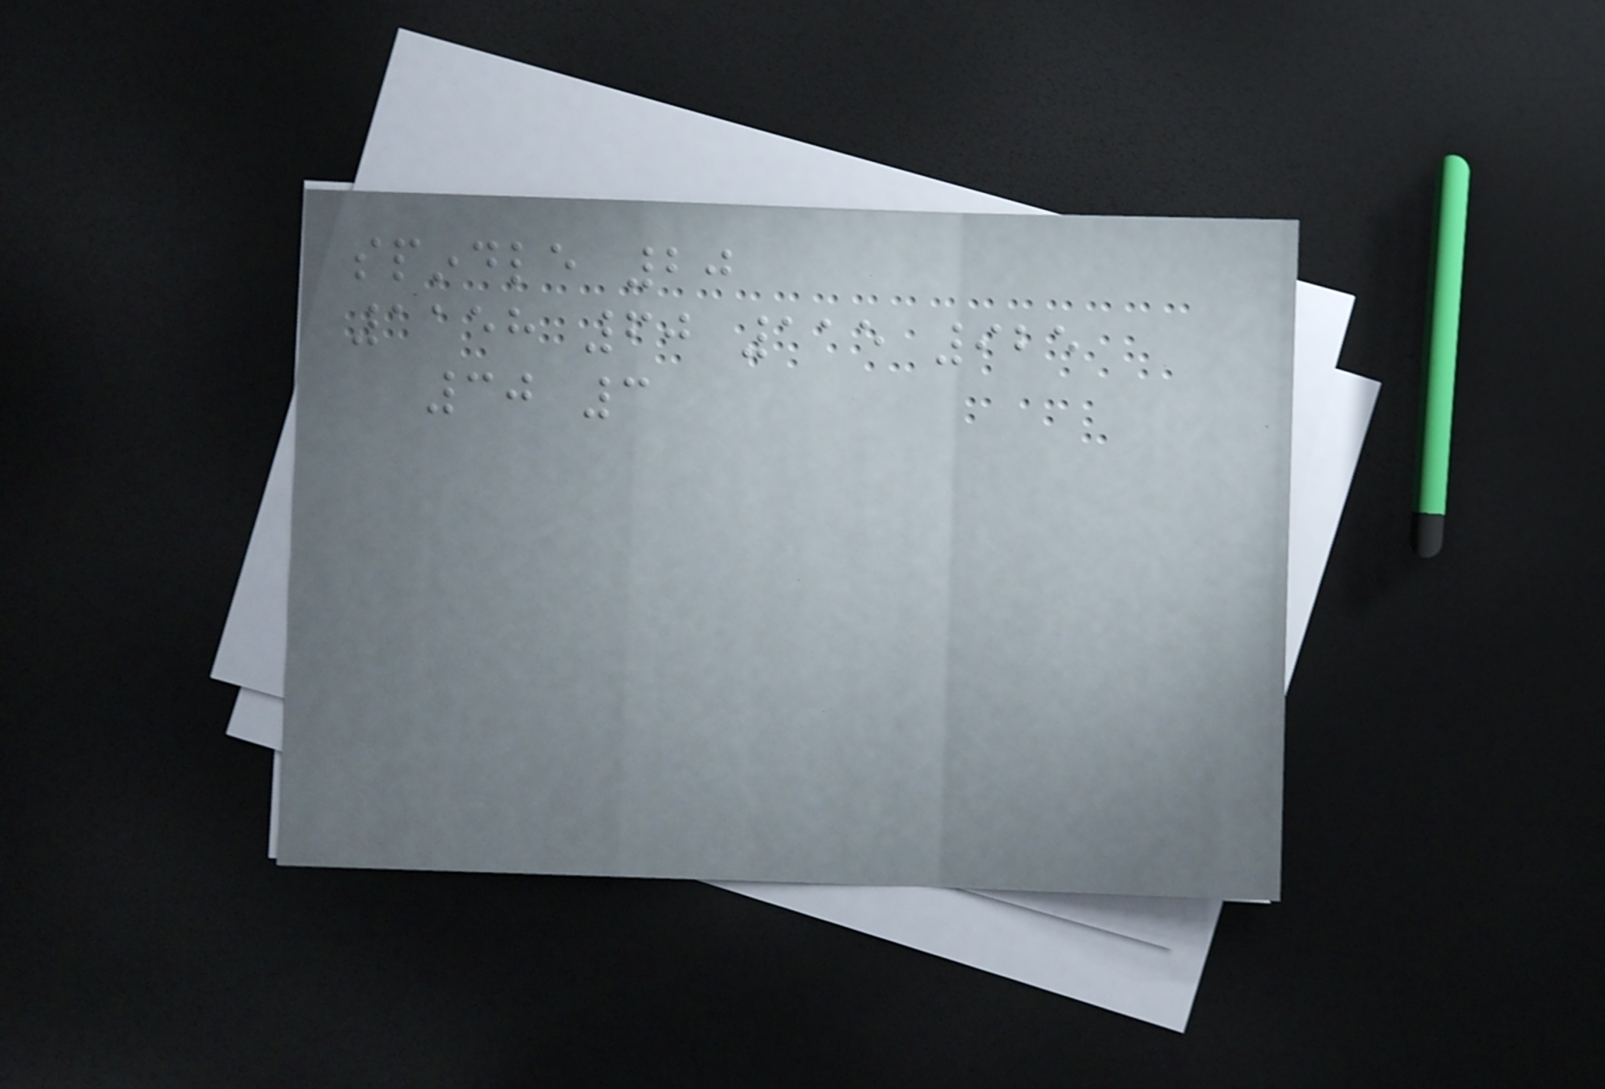spindle 20
1158 60 115 925
30 3
